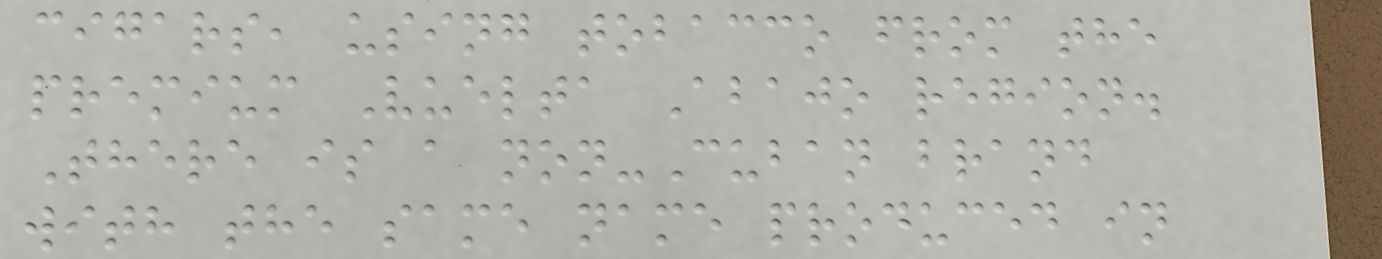cigars, using tobacco from the
premium Vuelta Abajo region.
There is a non-Cuban brand
with the same name produced in
